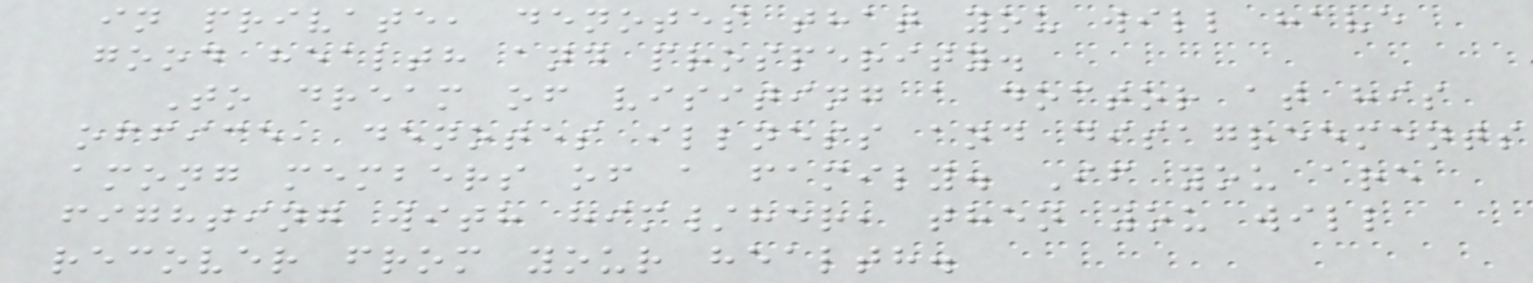in private, denotes that you will have
good health and prosperity.
To dream of visiting a doctor at his
office, denotes illness and disagreements
among members of a family. If you are
fighting with him/her, then you will
recover from your health.
